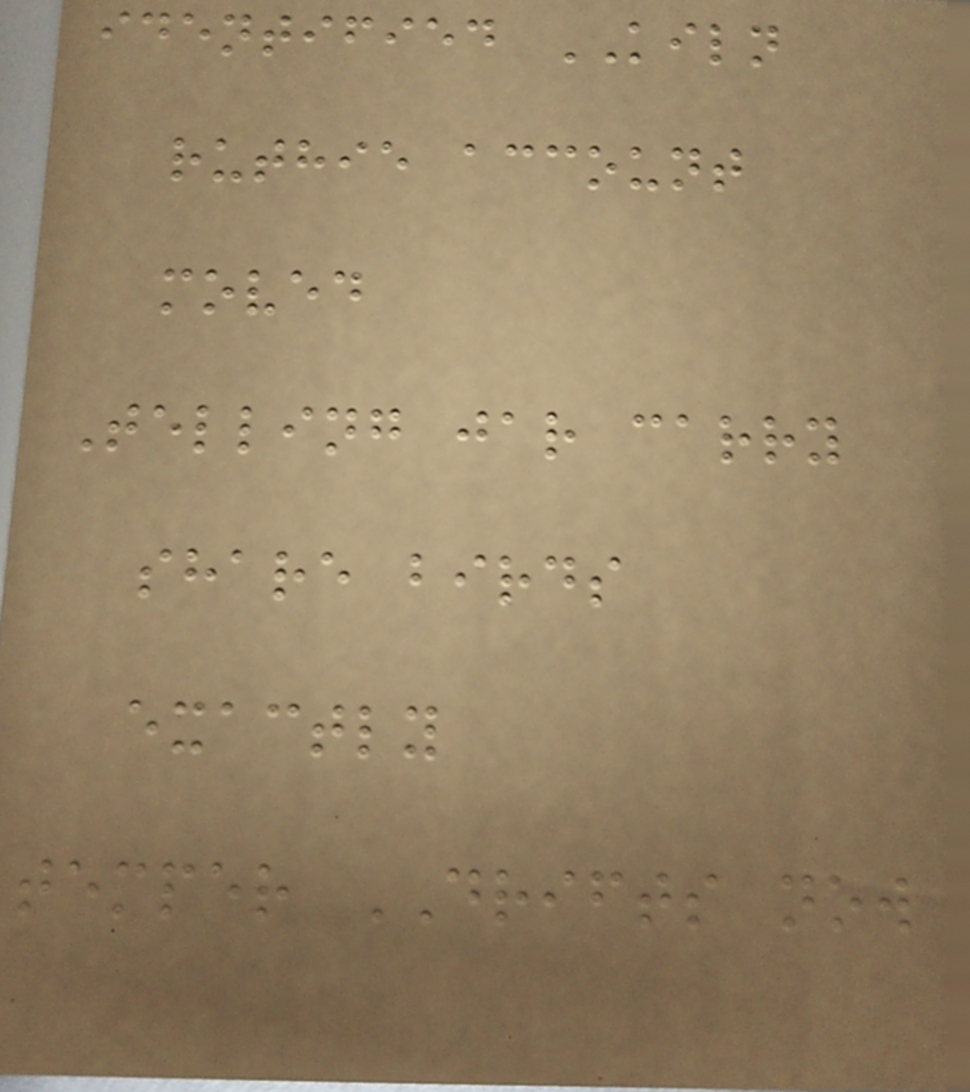identified KILN
ruthie account
moved
Telling jar carry
share birds
exactly
temper DRIFTS now
